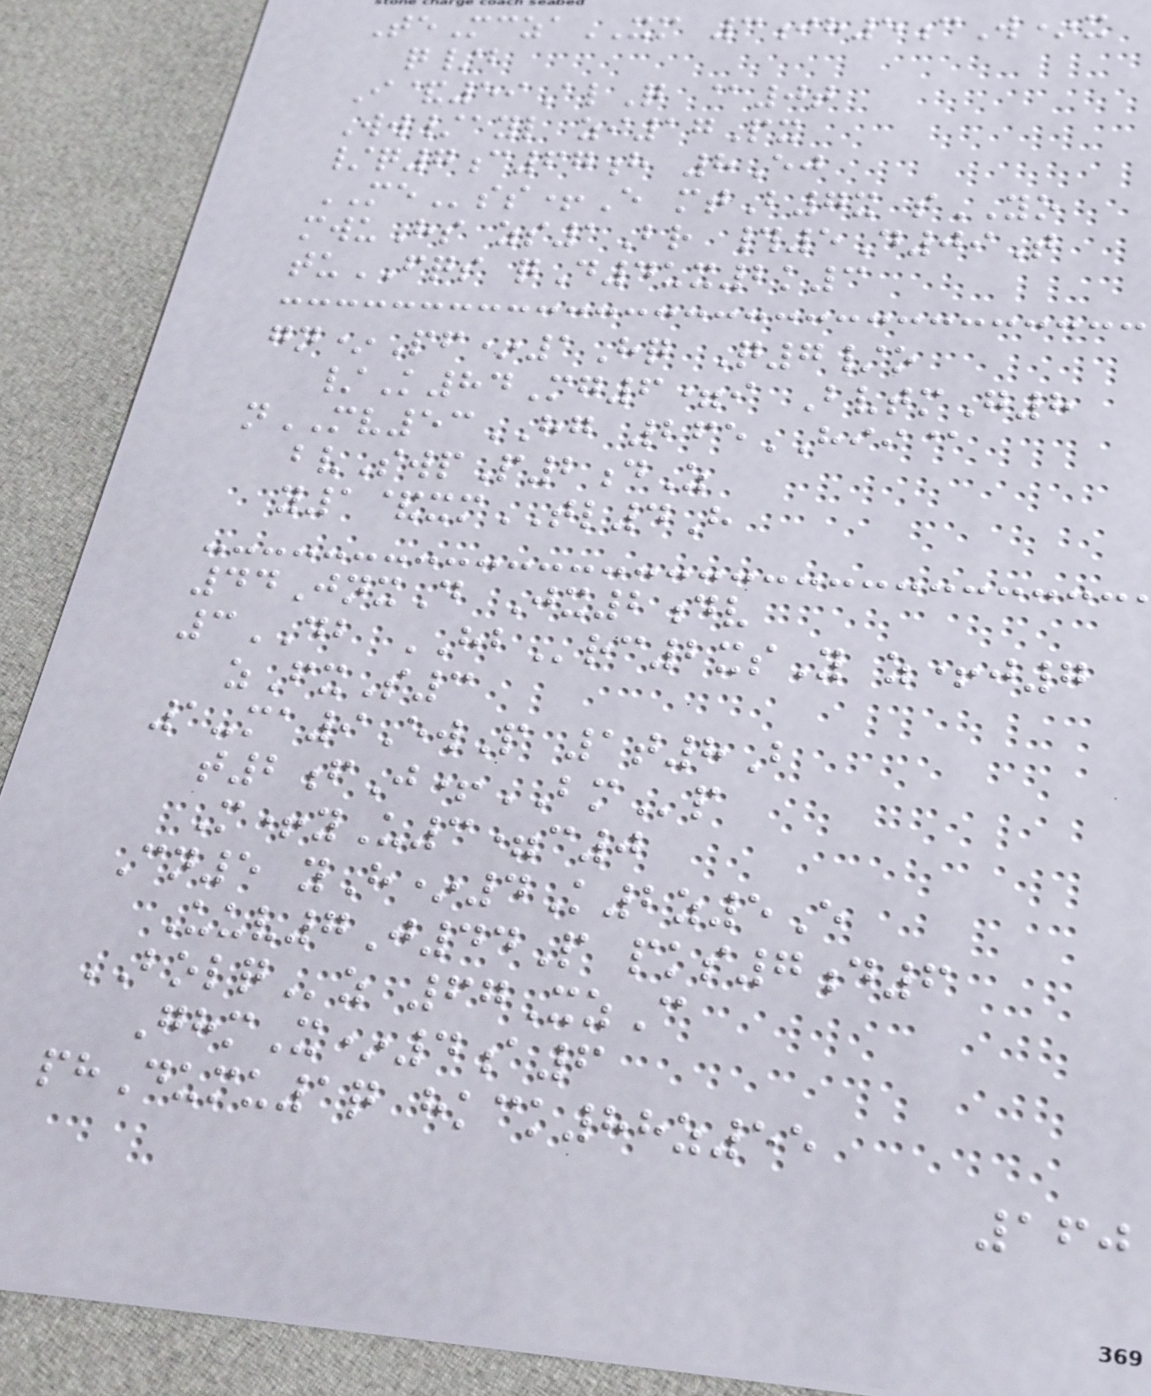TeMczaXM 3ih5cW*x
q/b
I&59AlQ @0t
Ww/ayl zi17Px
/q7c67h 8Ej
MEss+E mtB7x sYO
mwuHs zs1Br #5D09T
tuFQS qD4ux2k3
gn*Pf*1Hq Q7/o
/K84Mg6=i BvtmG8
nMV53HG 265HII@
bvSwpP2dZ
y1&xmTL4H
44JnxD Jx2dv
3DB HBrc2xsY z+j7
zFxS3
1-ma9EwP 1t8B
t2fJ+BMp
M+yU3=c0
Cn5 yH*4K2z5E
Uuv7J44P pks7d6
BOLQz 67XzC
GhmX*4a6
phDumu1q hkck88z55
160
